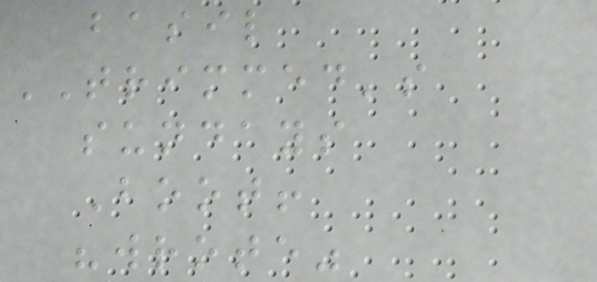basil
TRIMMED's
sundays
Boot!
"wrote"
